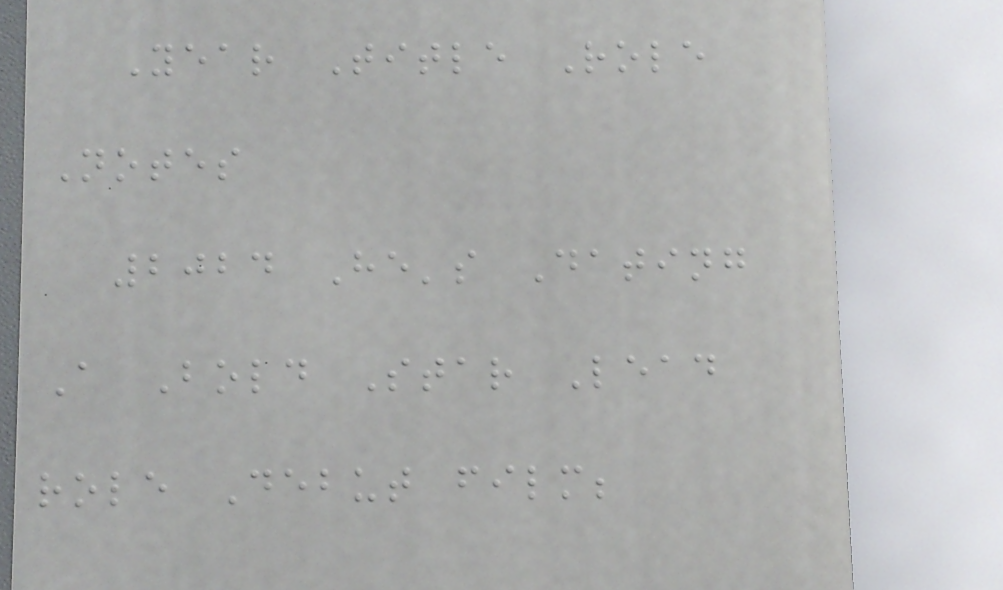Year Title Role
Notes
2024 He's Dating
A Bold Star Lead
role Debut film;
